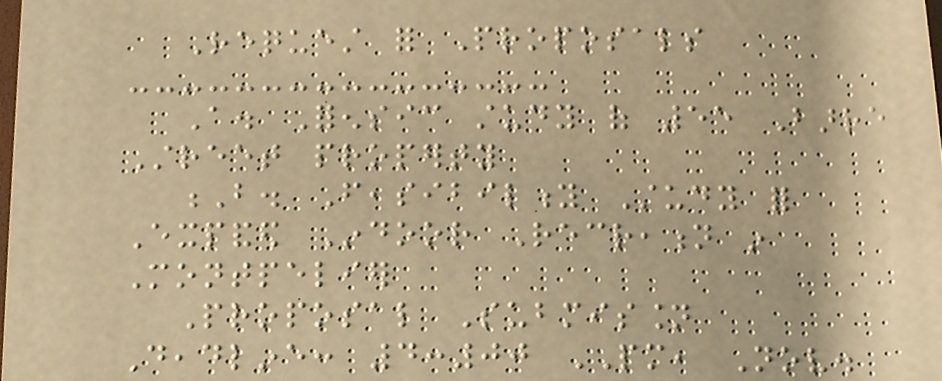Request for Proposals
A. Forensic study of 55 Barre
Street property
B. Feasibility Study for
Expanded Indoor Recreation in
Montpelier
Proposal Submission
Deadline: 4:00 PM, Nov.
